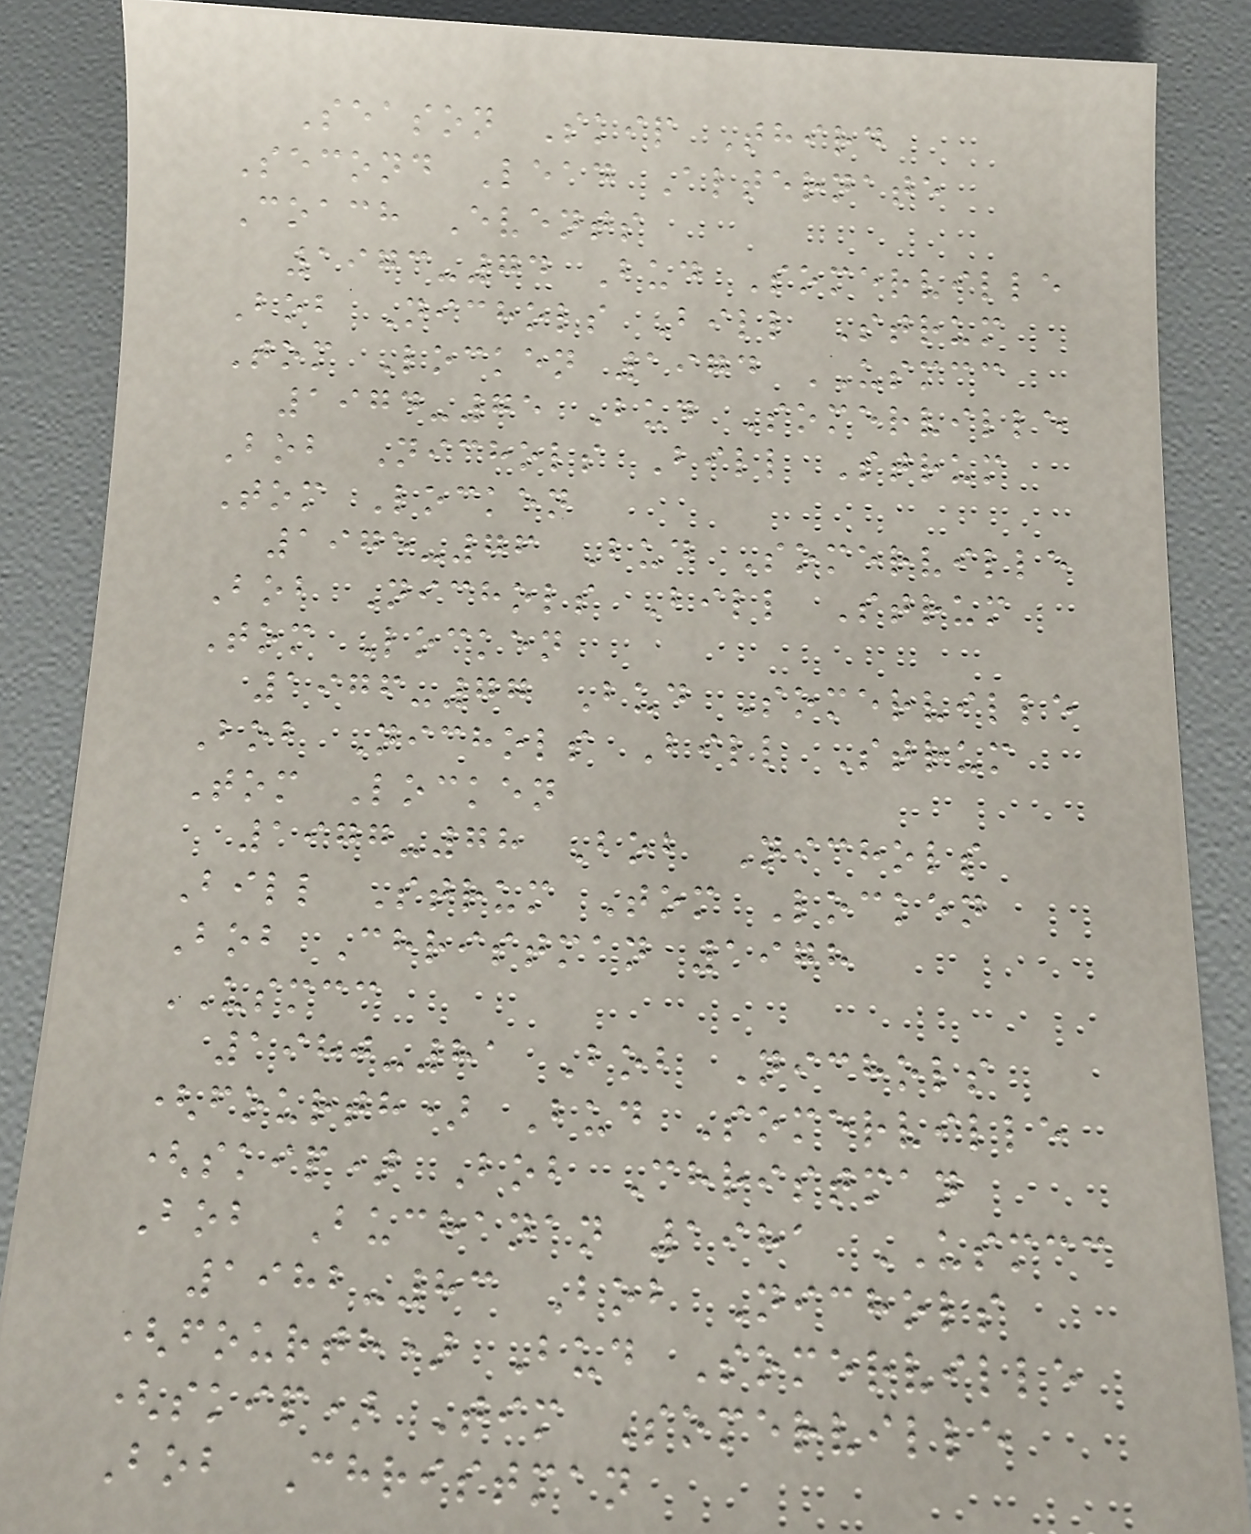Season Skip Third
Second Lead Alternate
Coach Events
1973-74 Bud Somerville
Bob Nichols Bill Strum
Tom Locken 1974 USMCC
1974-75 Bud Somerville
Bob Nichols Bill Strum
Tom Locken
1975-76 Bud Somerville
Bob Nichols Bill Strum
Tom Locken
1976-77 Bud Somerville
Bob Nichols Bill Strum
Tom Locken
1977-78 Bob Nichols
Bill Strum Tom Locken
Bob Christman 1978
USMCC
1980-81 Bob Nichols
(fourth) Bud Somerville
(skip) Bob Christman
Bob Buchanan 1981 USMCC
1982-83 Bob Nichols
(fourth) Bud Somerville
(skip) Tim Somerville
Bob Christman
